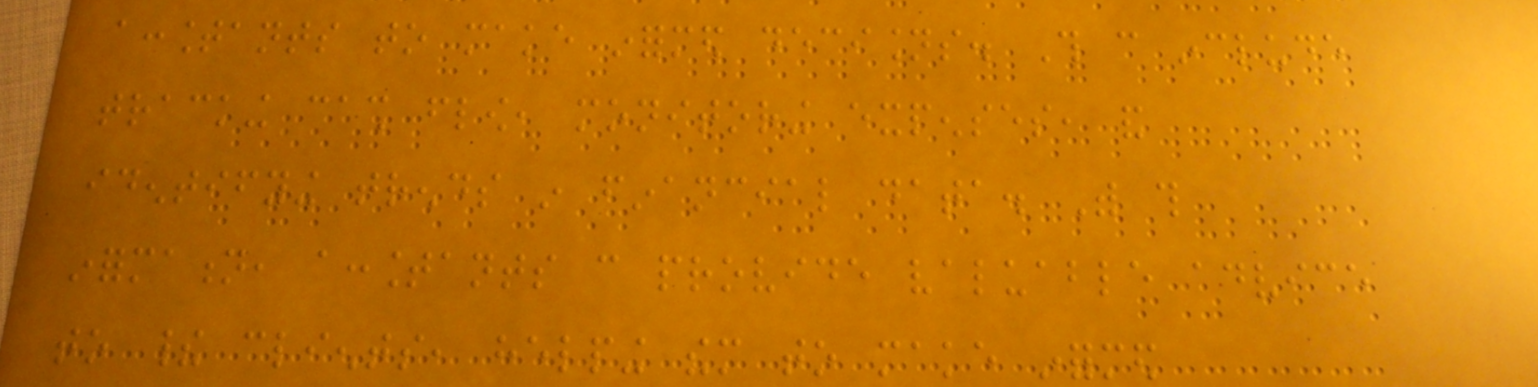accountants to make informed decisions. This can include
tracking cash flow, monitoring expenses, and
identifying trends in financial data. With this
information, accountants can provide valuable advice
to their clients, helping them to make informed
